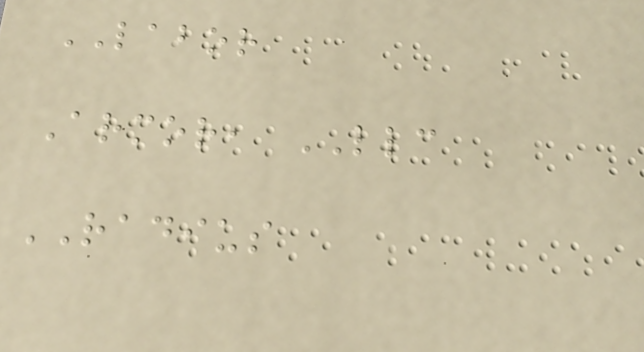LABOR
Armor, LLC
RADIUS
